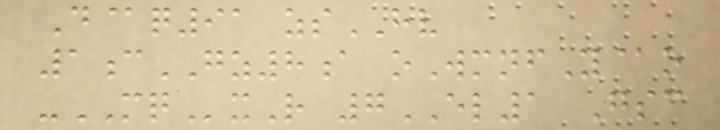D@q91 zsHV
1cGZ8a oWmnfY@o
-MQxR 7EL1 Gsc
